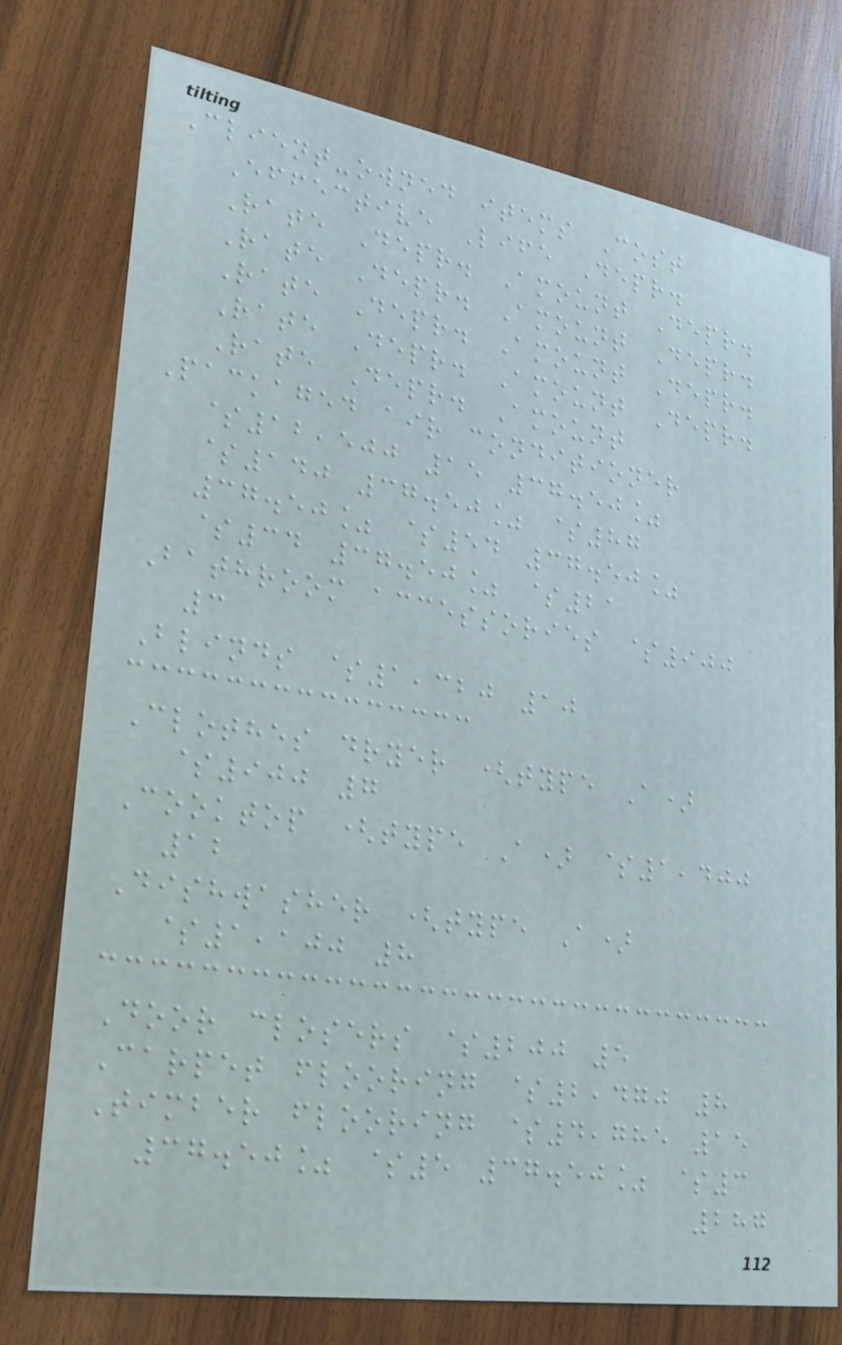Client-owned items Cost
Effective Life Depr.
Rate Depr. Amount Depr.
Rate Depr. Amount Depr.
Rate Depr. Amount Depr.
Rate Depr. Amount Depr.
Rate Depr. Amount
Packaged air conditioner
$12,500 15 37.50%
$140 37.50% $87
37.50% $54 37.50%
$34 37.50% $21
Bathroom accessories $900
3
Blinds $1,320 10
Clothes dryer (type A)
$900 7
Cooktop (type A) $1,400
12
Dishwasher (type A)
$1,100 8
Door closers $200 5
Carpet flooring $2,470 8
Timber flooring $4,785 15
37.50% $5 37.50% $3
287
